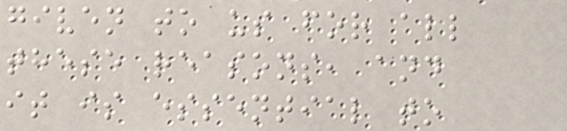given to us for all
these reasons, and
it is essential to
